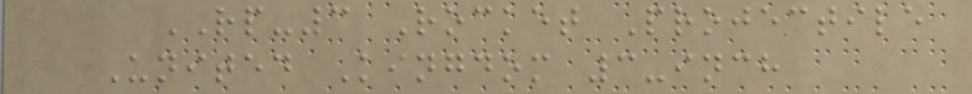RP-3 Rocket Projectile
United Kingdom 3-inch
